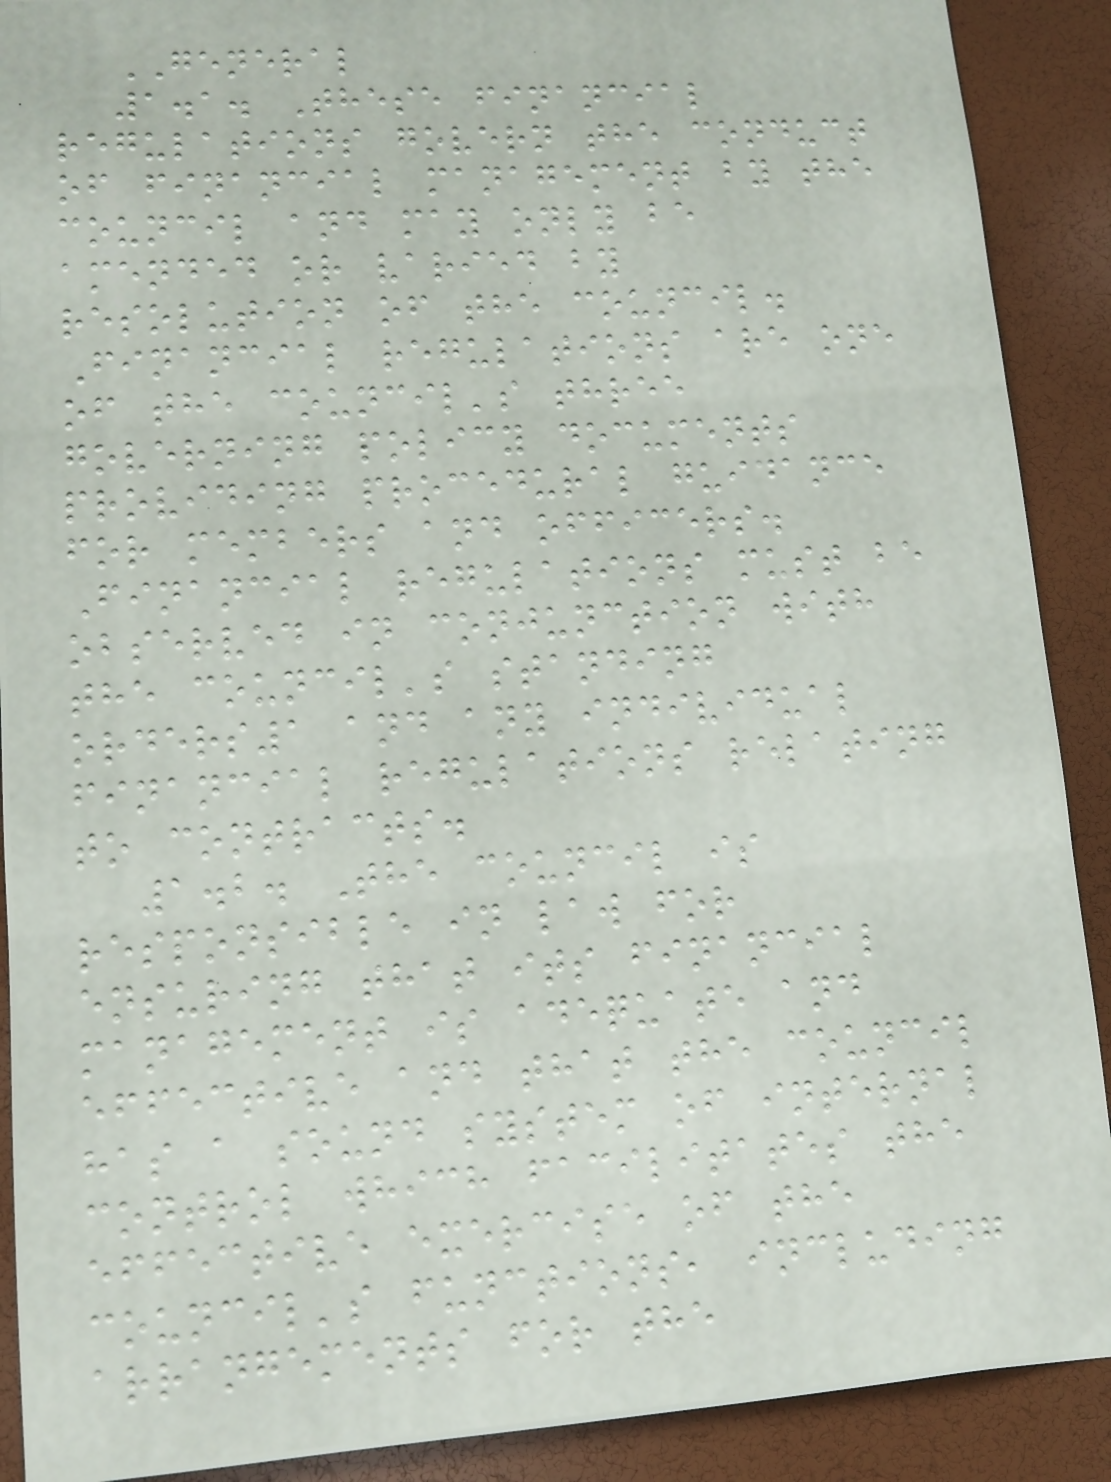GENERAL
1.1. These financial
regulations govern the conduct
of financial management by the
council and may only be
amended or varied by
resolution of the council.
Financial regulations are one
of the council's three
governing policy documents
providing procedural guidance
for members and officers.
Financial regulations must be
observed in conjunction with
the council's standing
orders1 and any individual
financial regulations relating
to contracts.
1.2. The council is
responsible in law for
ensuring that its financial
management is adequate and
effective and that the council
has a sound system of internal
control which facilitates the
effective exercise of the
council's functions, including
arrangements for the
